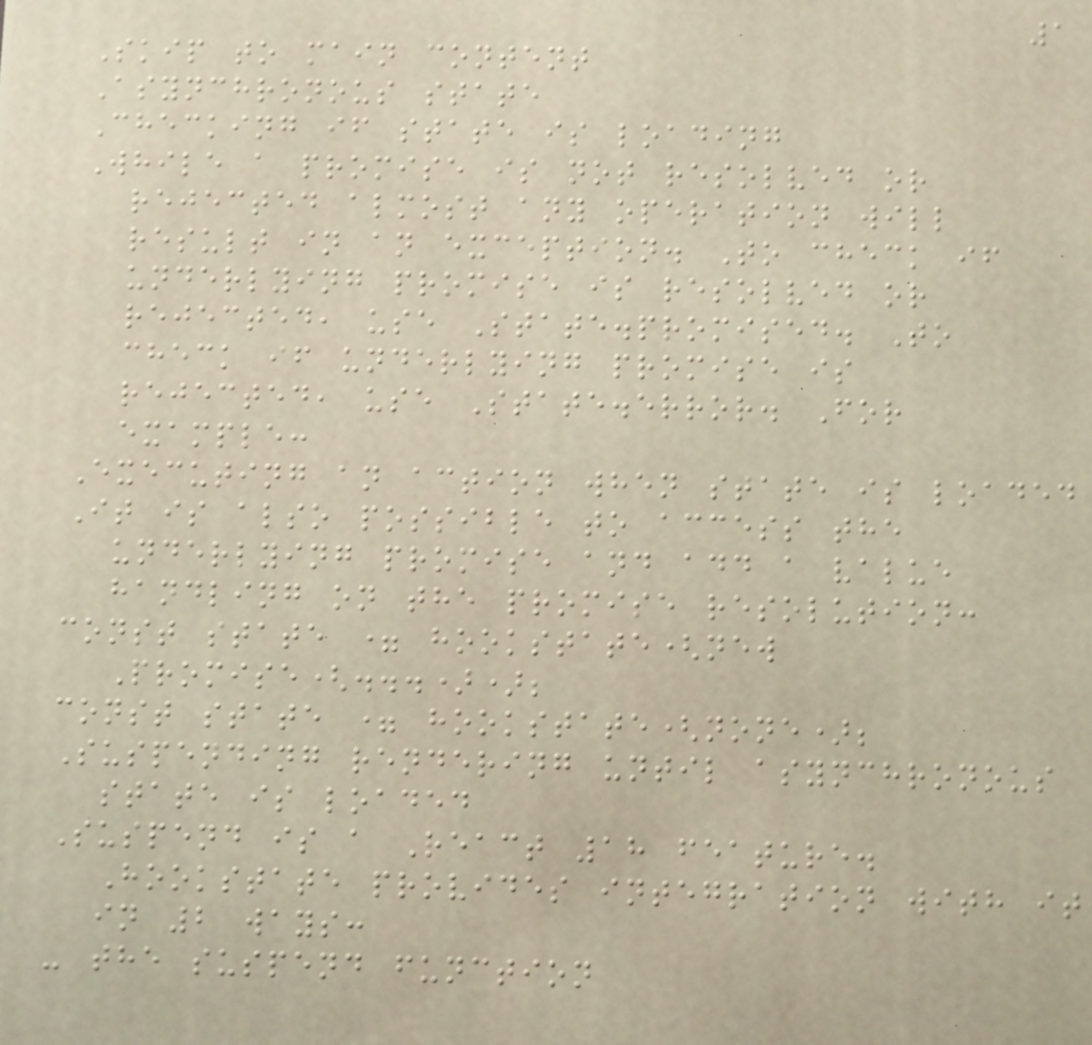1
Skip to main content
Asynchronous state
Checking if state is loading
While a promise is not resolved or
rejected almost any operation will
result in an exception. To check if
underlying promise is resolved or
rejected, use State.promised. To
check if underlying promise is
rejected, use State.error. For
example:
Executing an action when state is loaded
It is also possible to access the
underlying promise and add a value
handling on the promise resolution:
const state = hookstate(new
Promise(...));
const state = hookstate(none);
Suspending rendering until asynchronous
state is loaded
Suspend is a React 18 feature.
Hookstate provides integration with it
in 2 ways:
- the suspend function
